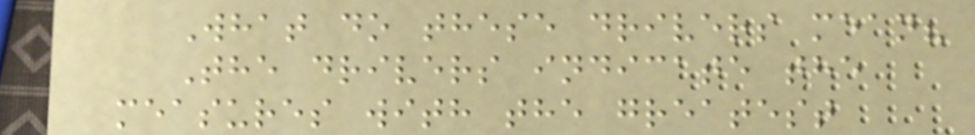What do these drivers mean?
The drivers indicate the
measures with the greatest
